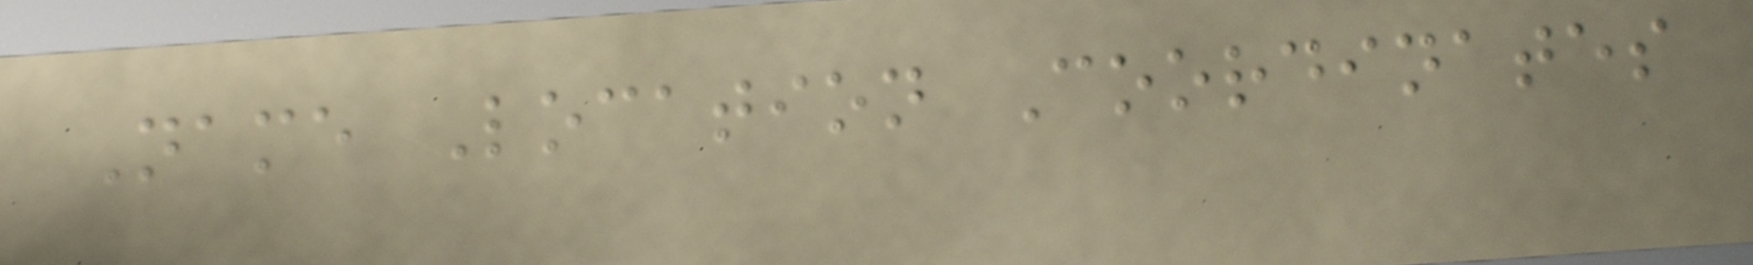Name Location Coordinates
